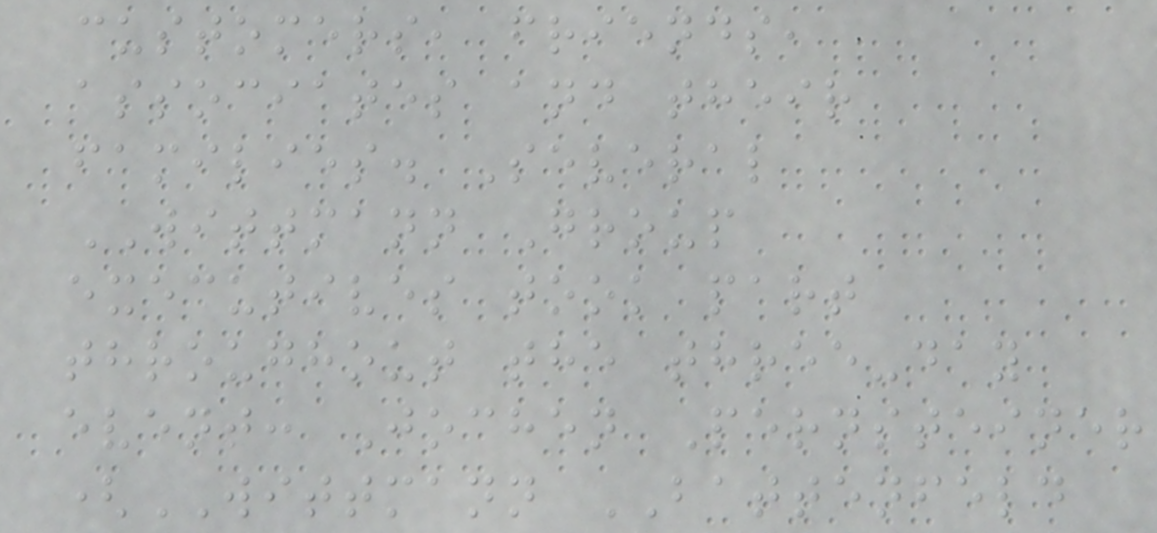customers, friends,
associates and their
families. Several
WITTMANN Group
executives took part
throughout the three-day
event: Jochen Pernsteiner
(WITTMANN BATTENFELD
